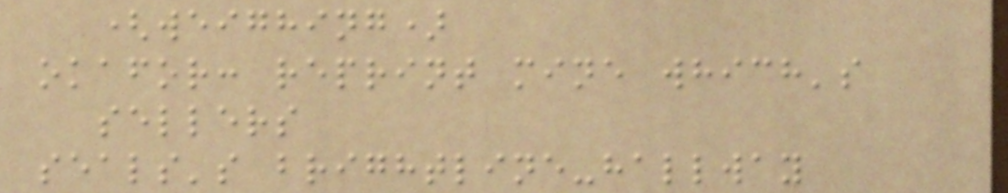(weighing)
okafor: reprint mine which's
sellers
seals's brightline-hallway
